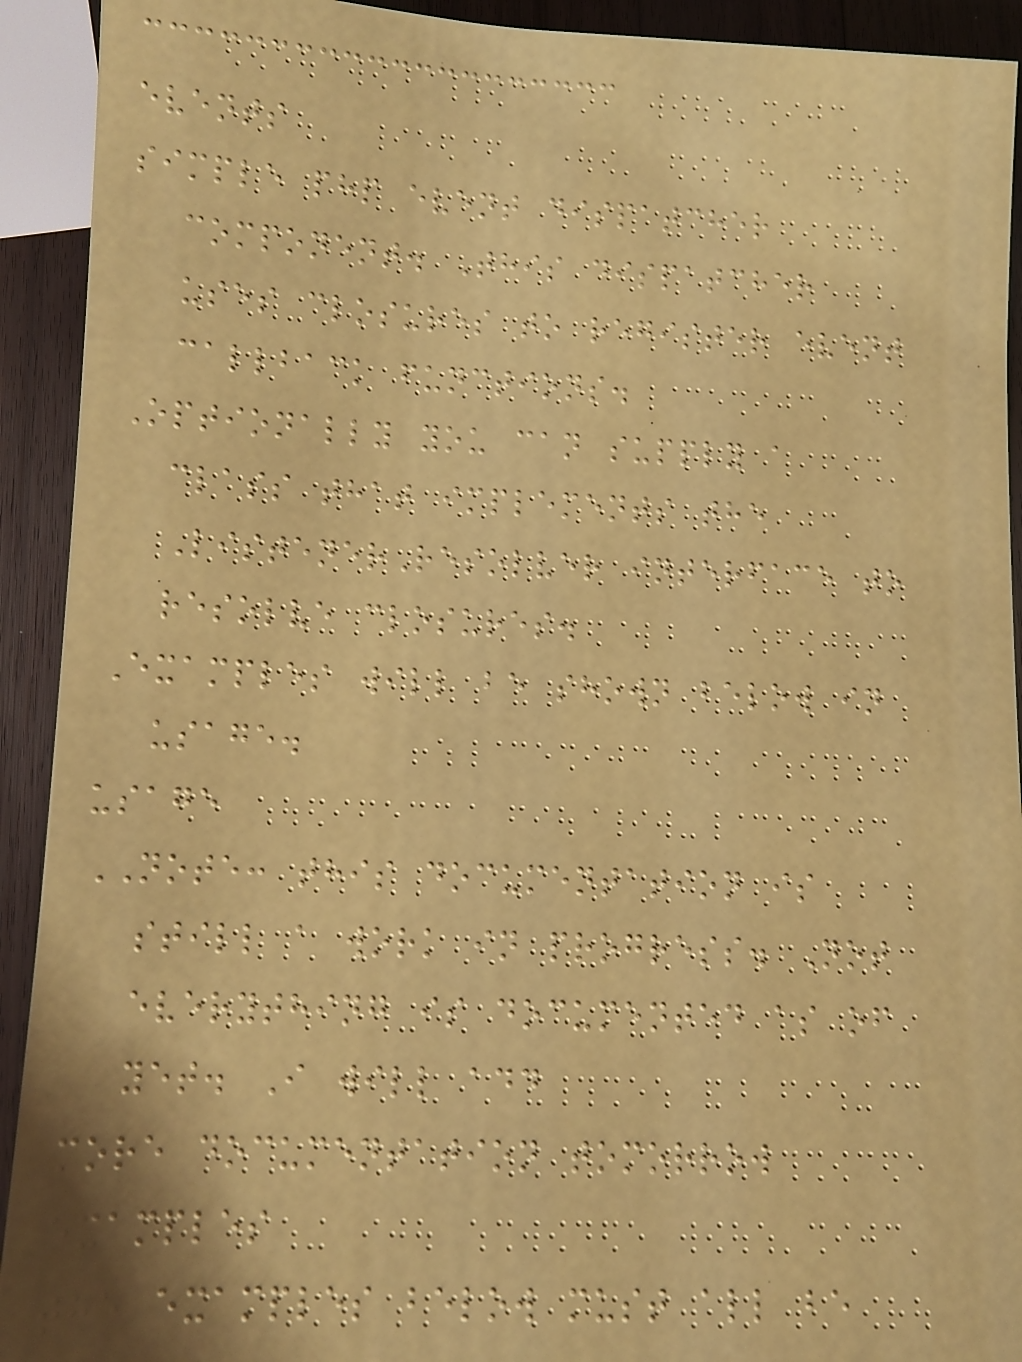events
simple php event dispatcher
component. This dispatcher
uses closures to register event
callback functions.
Optionally you can supply a
class that implements the
ListenerResolver interface to
resolve closures.
Examples will be shown below in
usage.
usage
NOTE: this documentation is
still a work in progress. Not
everything is documented as of
yet. I will add
more documentation tomorrow
examples
the examples below must all be
